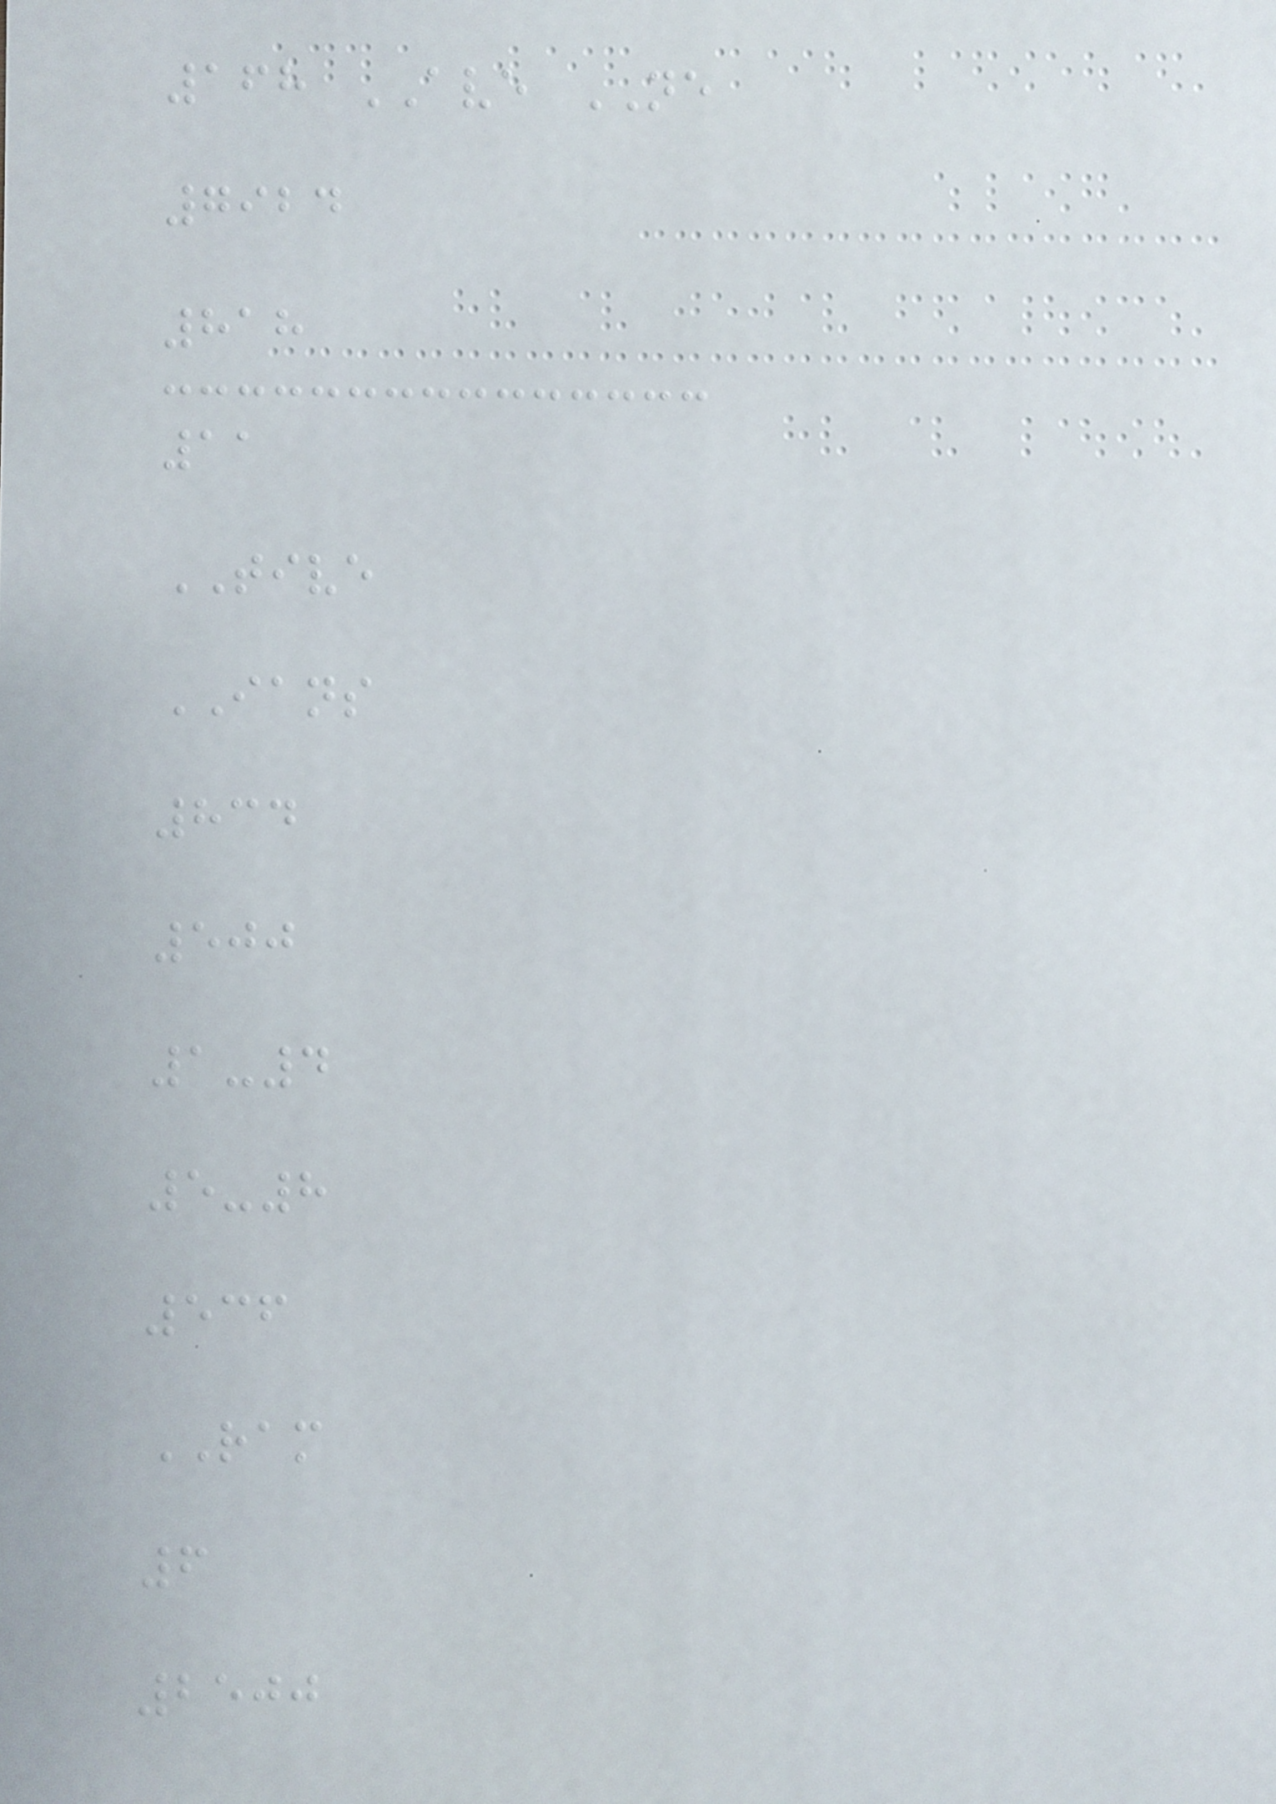168 AVE NE
7924
818
11
TIVE
IANS
834
500
1-4
5-8
536
RAM
6
2500
